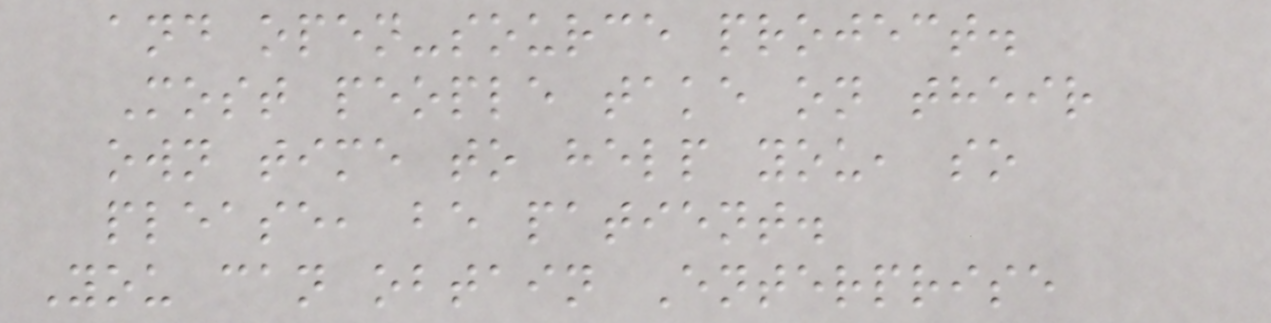and open-source project.
Most people take on their
own time to help you, so
please, be patient.
You can obtain Enterprise
